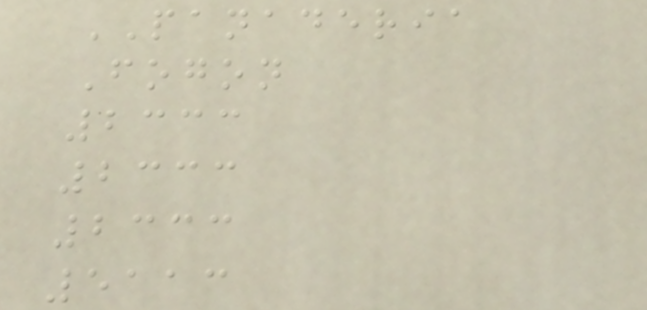PANADERIA
Fogon
2333
2333
2333
5113
